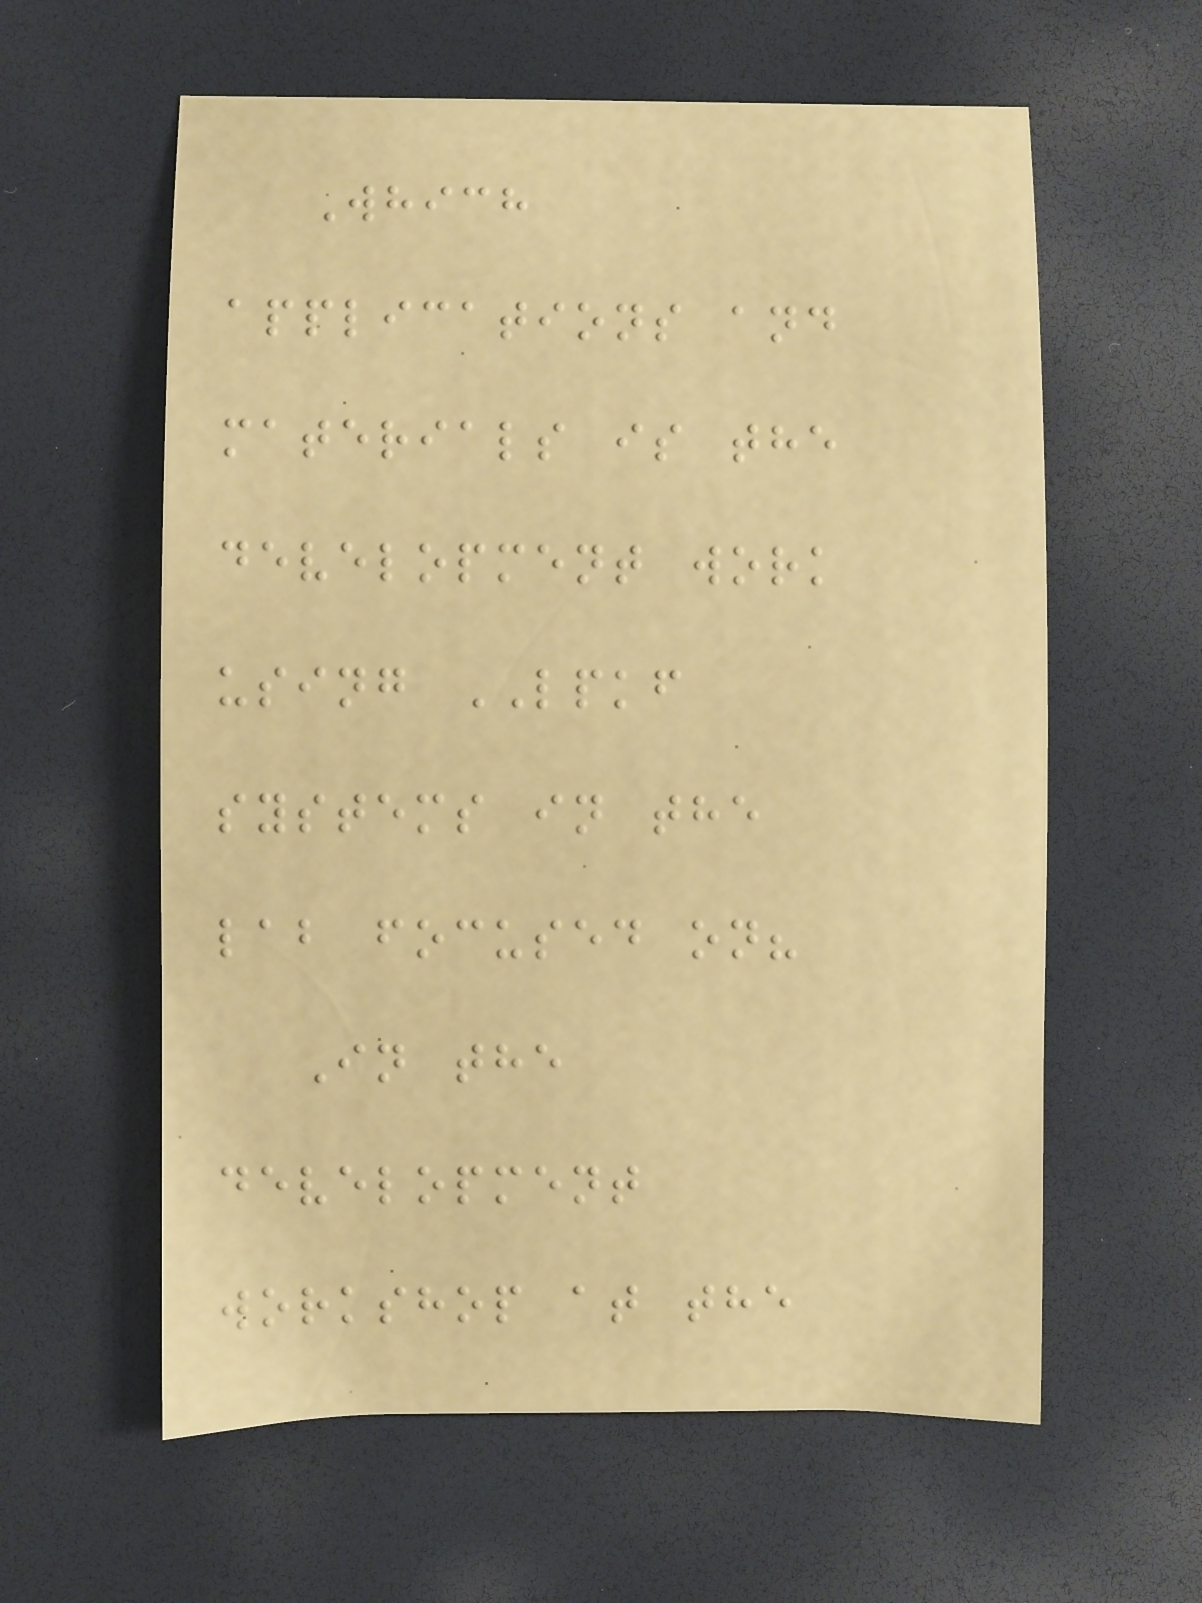Which
applications and
materials is the
development work
using LPKF
systems in the
lab focused on?
In the
development
workshop at the
